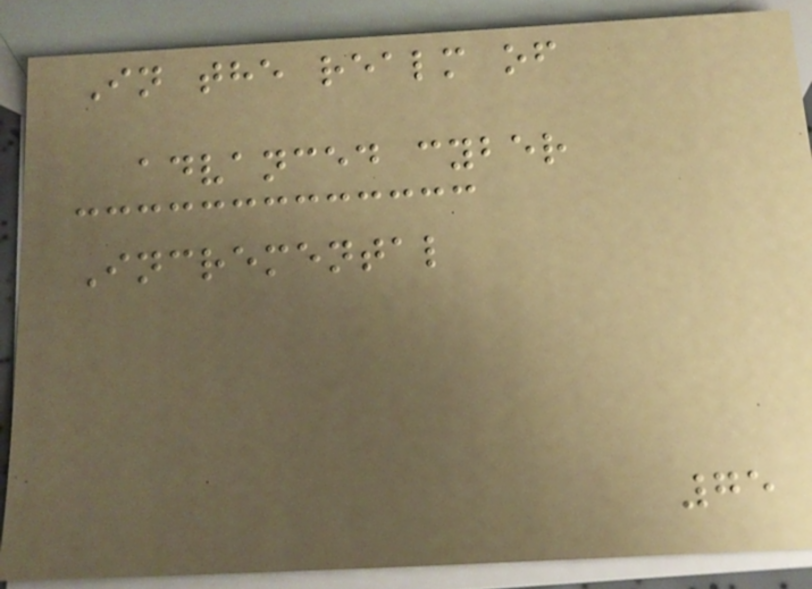In the realm of
advanced cyber
Incremental
75
